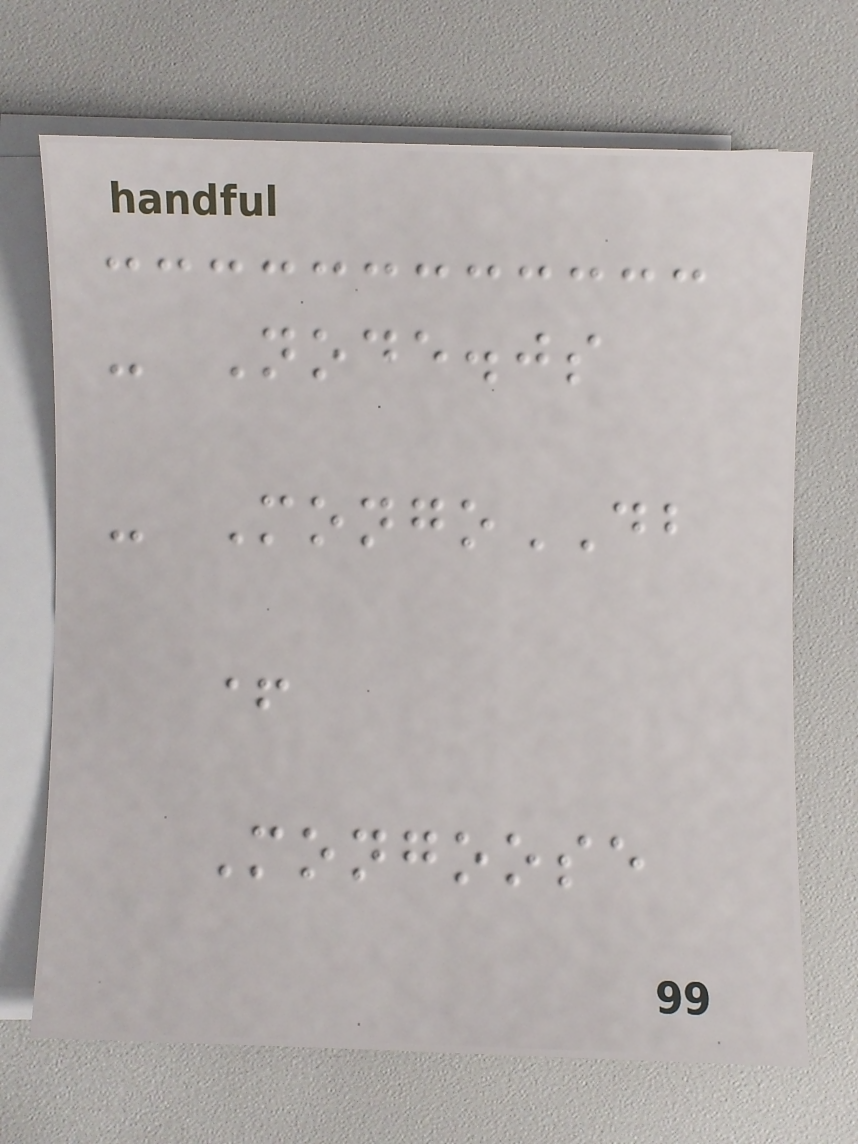- Node.js
- MongoDB
+
Mongoose
